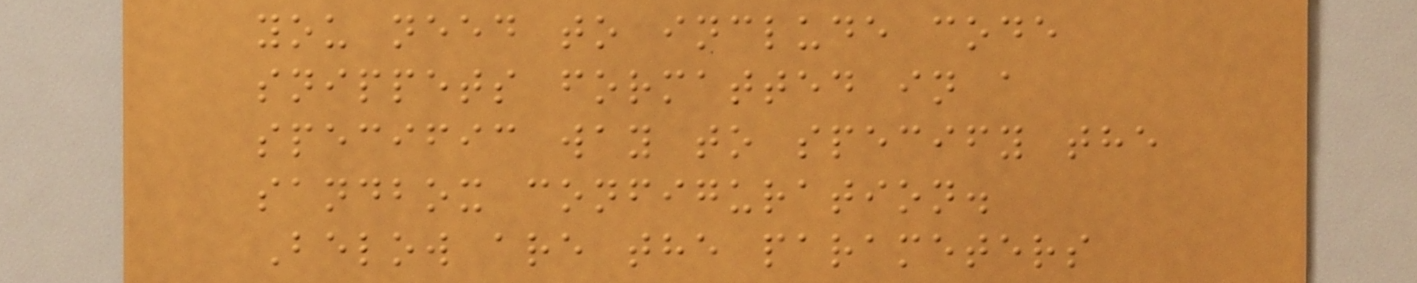you need to include code
snippets formatted in a
specific way to specify the
sandbox configuration.
Below are the parameters
